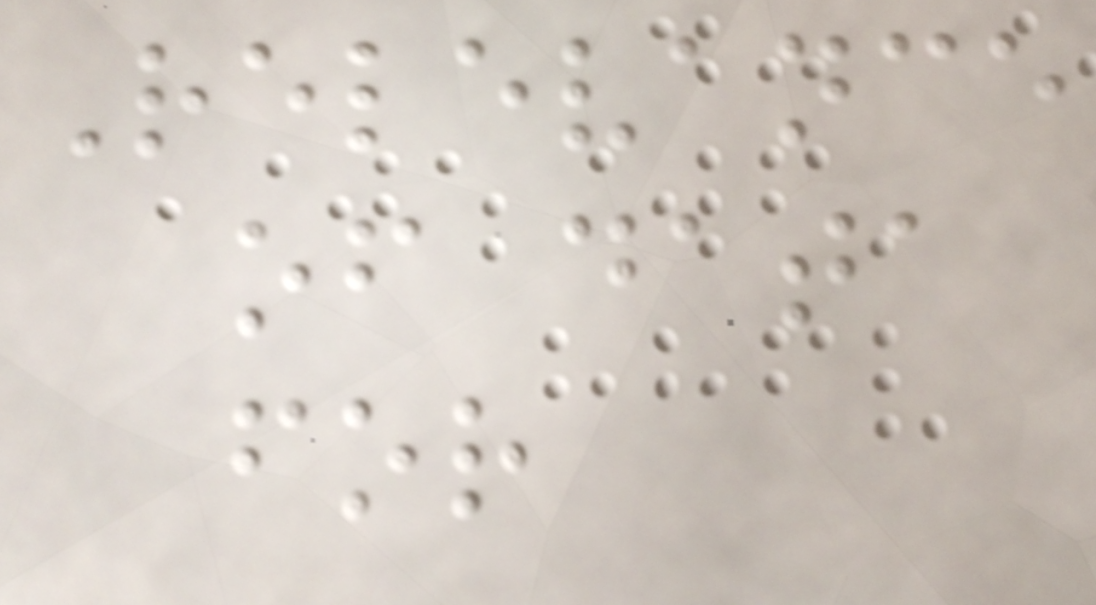Relevance
of data
for
